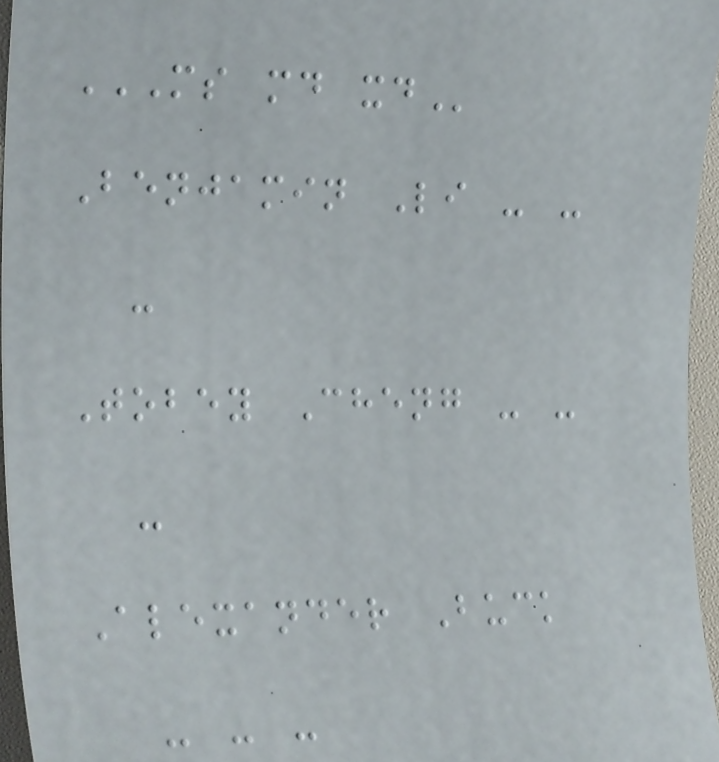MS MD XD
Benjamin Li - -
-
Tobey Cheng - -
-
Alexander Buck
- - -
